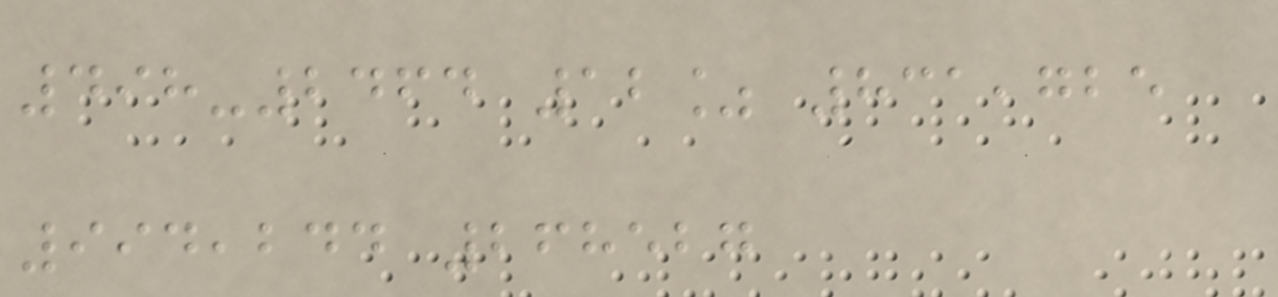498-2464 12% 831,725
994,244 268527
